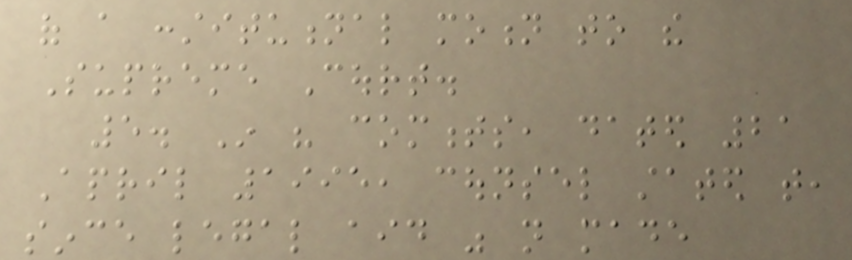of a constitutional motion to the
Supreme Court.
5. In his comments, dated 21
April 1995, counsel stated that,
since legal aid was not made
